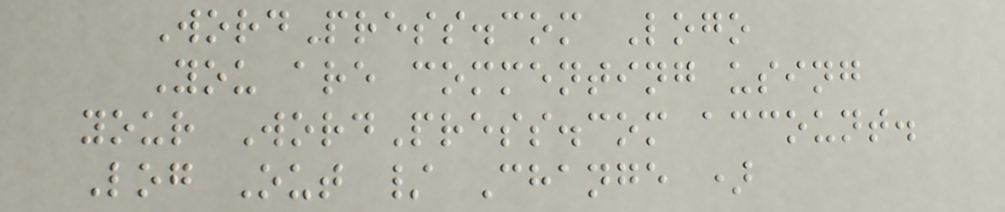WordPress.com Logo
You are commenting using
your WordPress.com account.
Log Out / Change )
